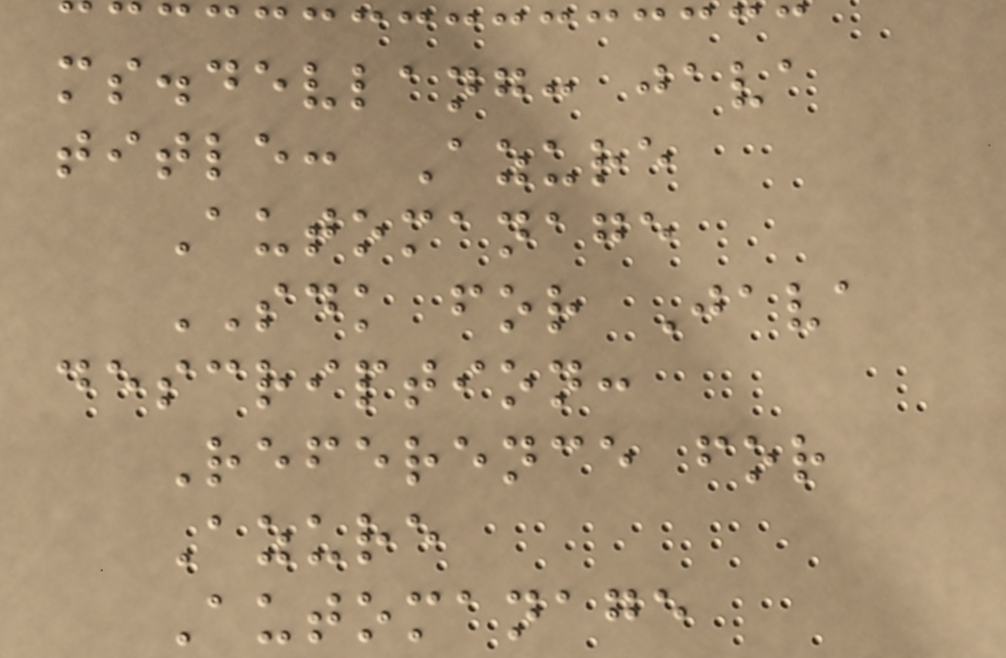ms.devlang: java
title: Azure
Automanage
SDK for Java
description:
Reference for
Azure
Automanage
